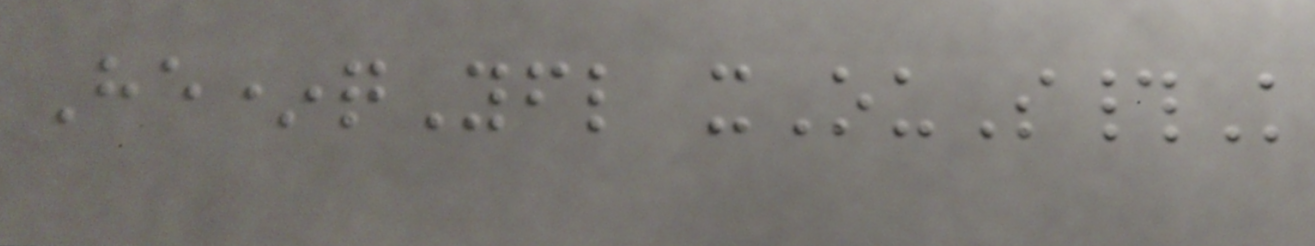He*qYfl xOuS#K
